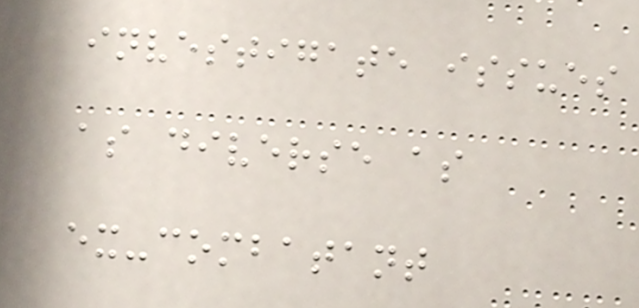investigate issues
as diverse as
ex-combatant
